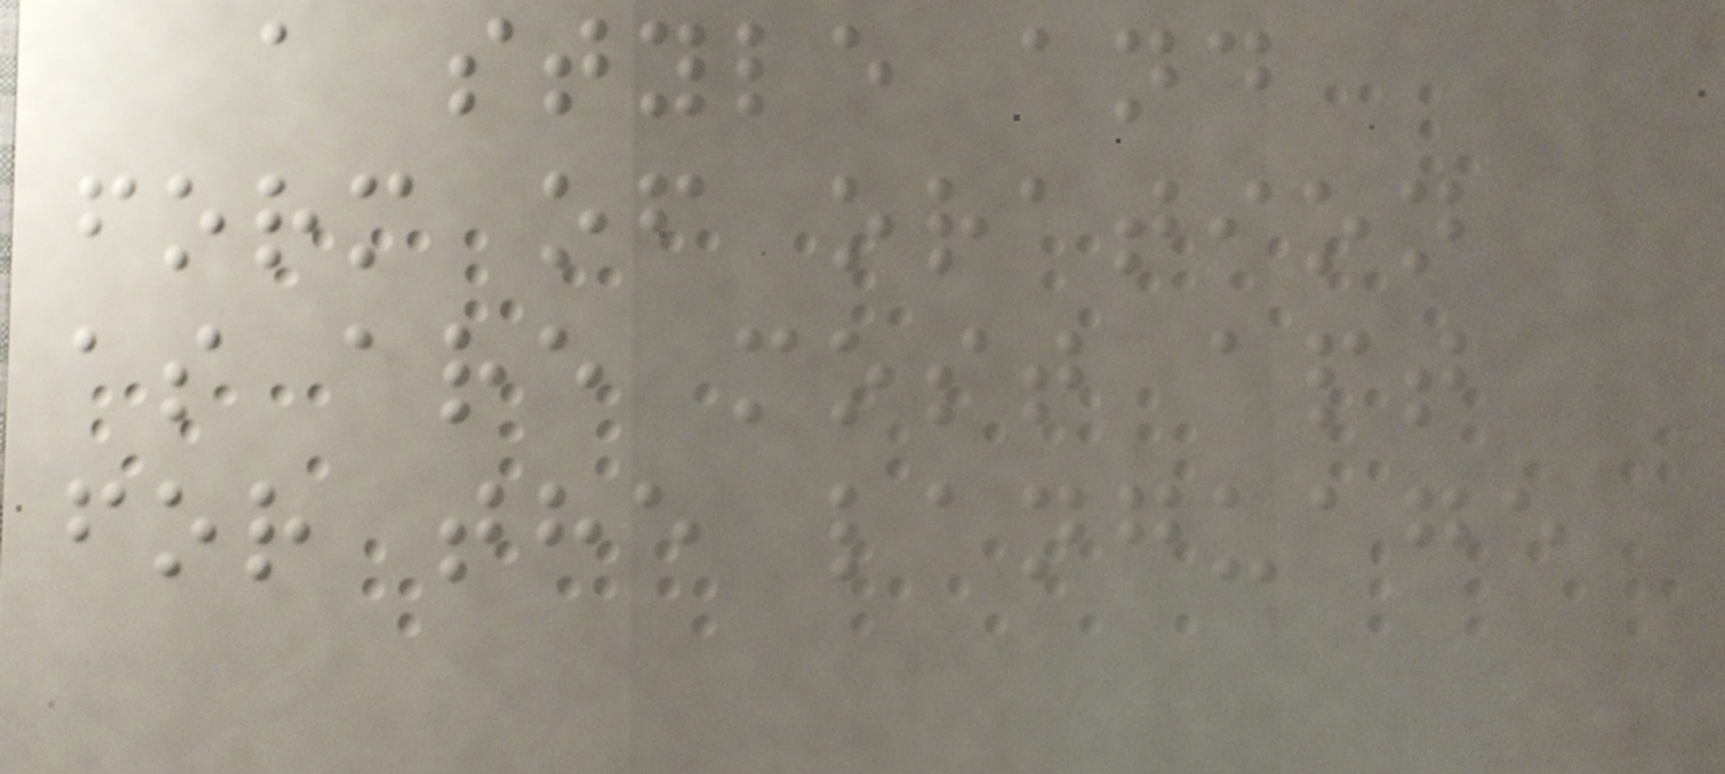a style and
form of oration
as are most apt
for the language
